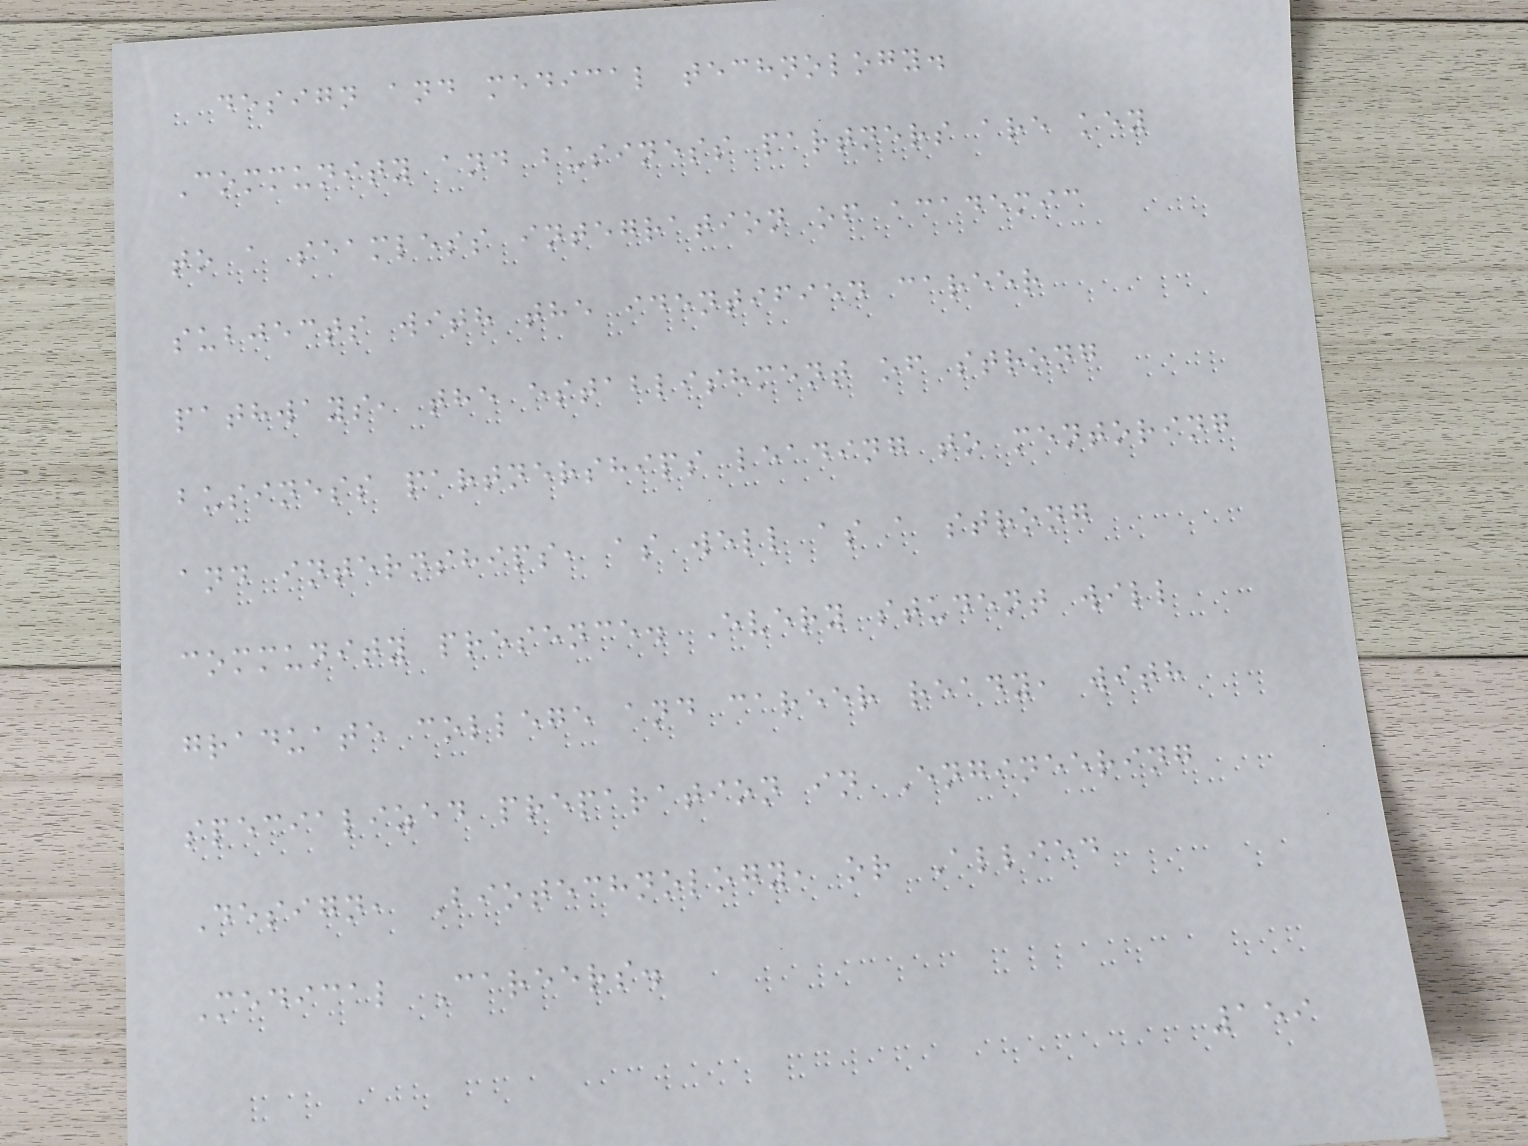design and medical technology.
Community and business partners are key
to a seamless integration of academic
subjects with the identified career
pathways, the establishment of strong
business partnerships leading to mentoring
and internships, as well as a strong
community presence. Every student will
graduate college and career ready, with
specialized preparation in Engineering
Design, Biotechnology, or Allied
Medical Careers.
159
